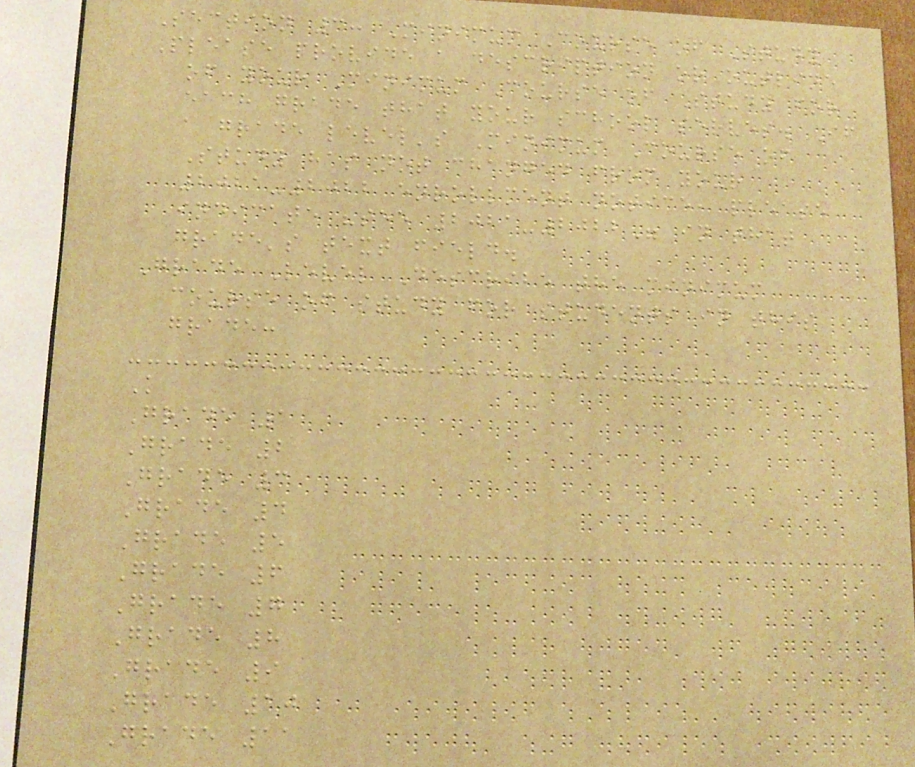Section 3: Minimum Course of Study
Please provide a description or outline
of your Minimum Course of Study for
each grade that your school serves. If
a grade level's Minimum Course of
Study has not changed from your
2021-2022 enrollment notice, please
indicate "see 2021-2022" in that
grade's text field.
Grade Level Describe the minimum
course of study for students in this
grade:
K
Grade 1
Grade 2
Grade 3
Grade 4
Grade 5
Grade 6
Grade 7
Grade 8
Grade 9
Grade 10
Grade 11
